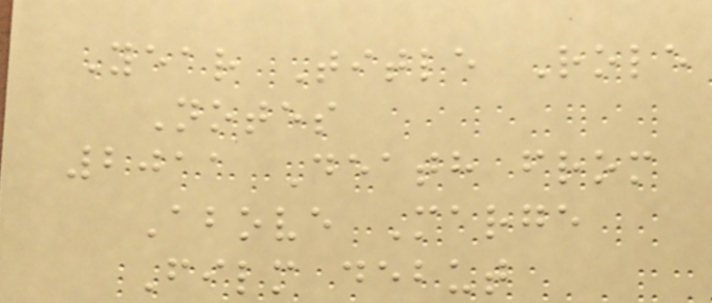Year Title Role
Notes
2011 Death from
Above Marge
Film debut
